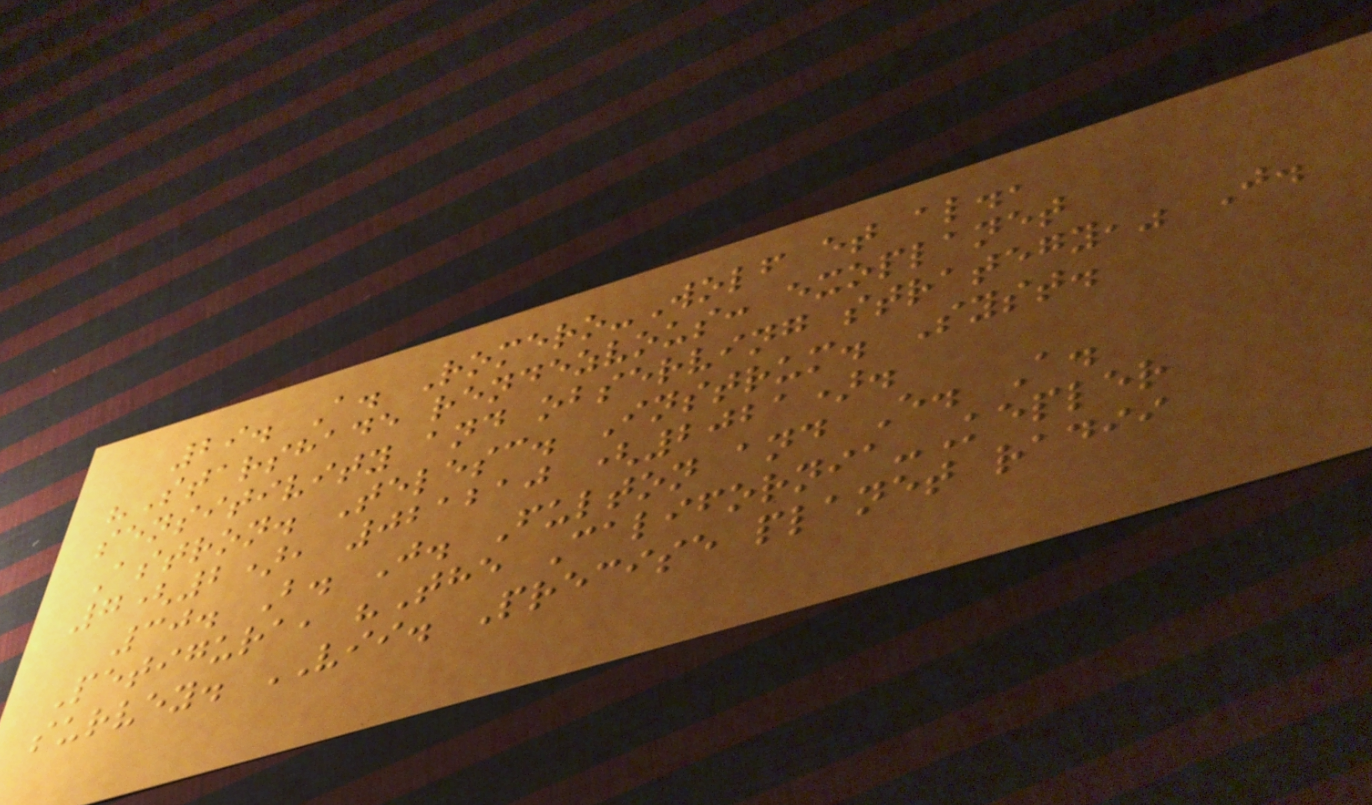29. A. Romero-Wolf et al.,
"Starshade rendezvous: exoplanet
sensitivity and observing strategy," J.
Astron. Telesc. Instrum. Syst.
7(2), 021210 (2021).
30. B. J. Fulton and E. A.
Petigura, "The California-Kepler
survey. VII. Precise planet radii
